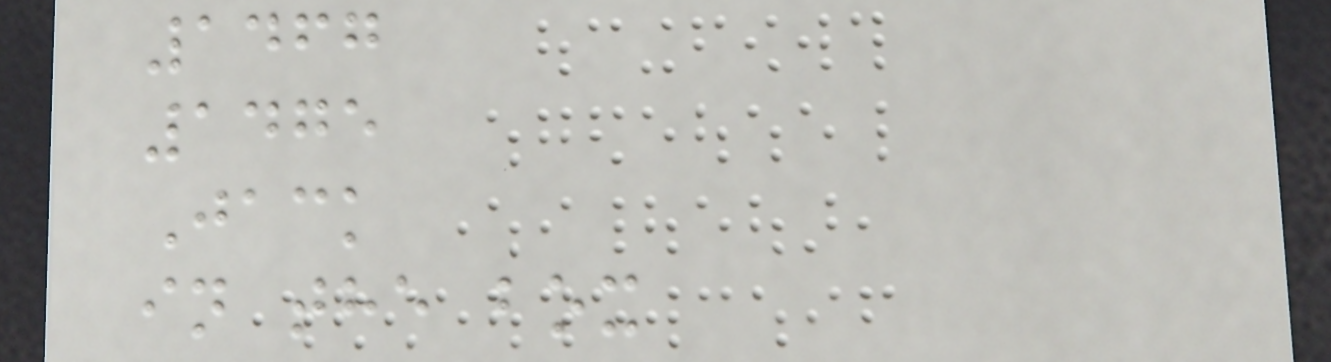1467
1475
Jack
in the box
